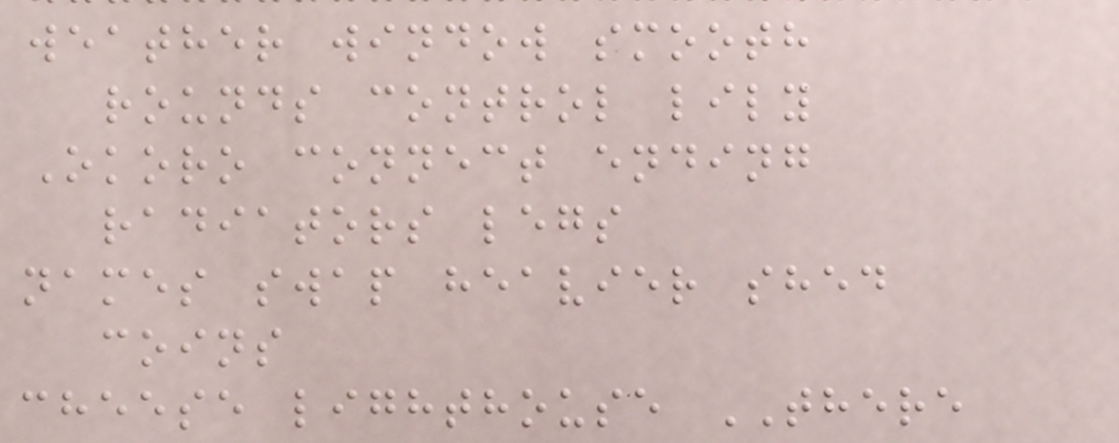weather window smooth
rounds control lily
Okoro connect ending
radiators legs
names swap heavier shed
coins
cheese lighthouse THERE
